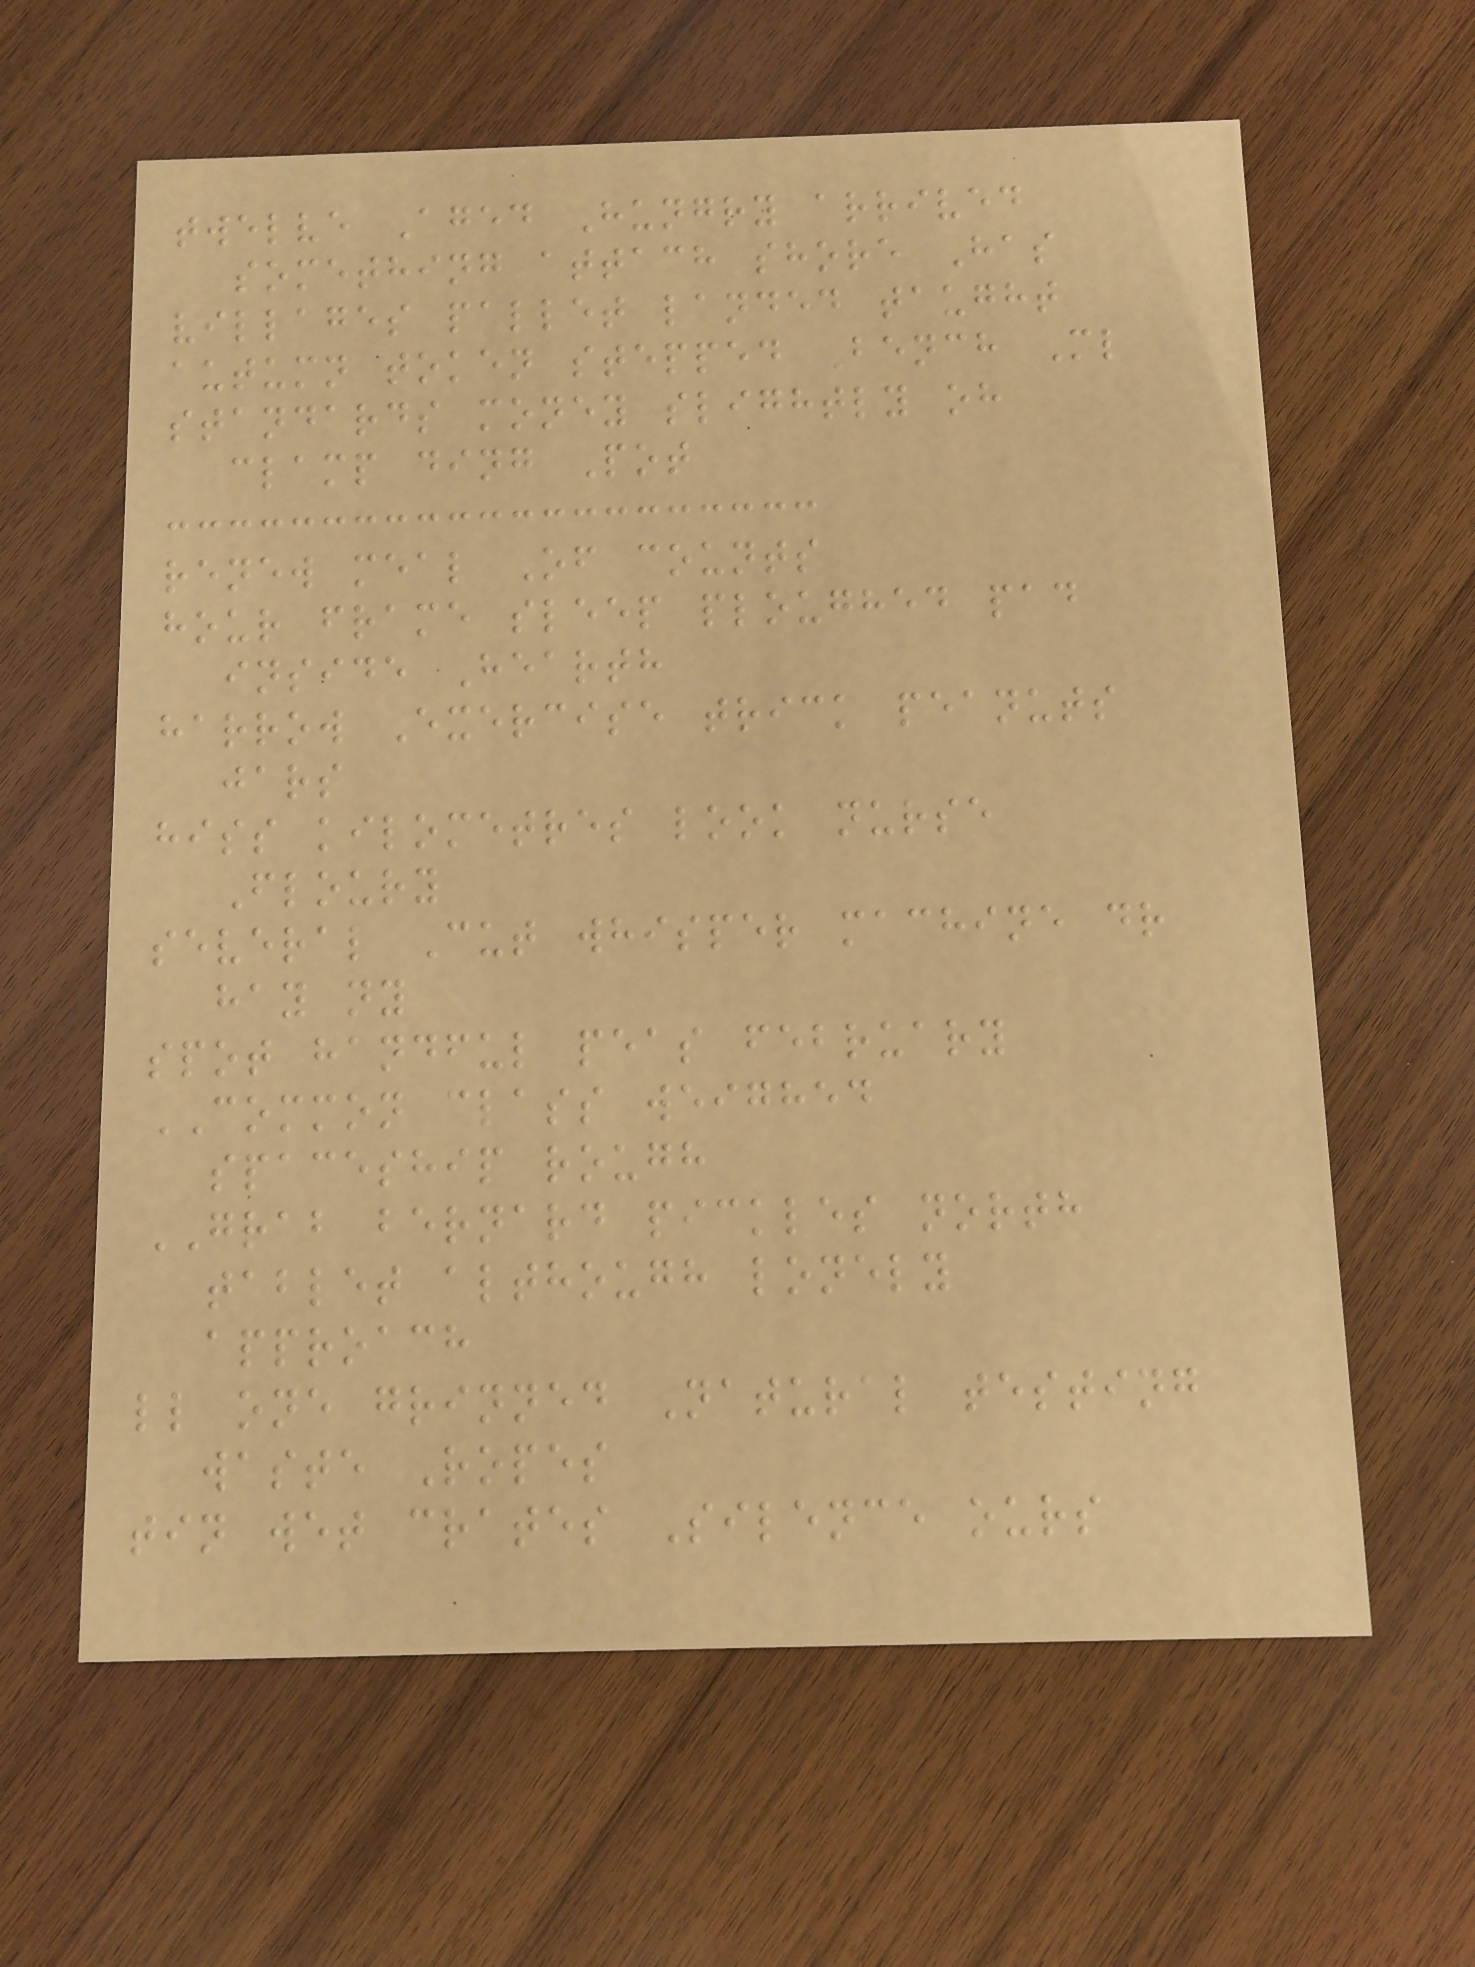twelve Aged Hungry arrived
something attach shore Has
villages pallet landed taught
autumn token stepped Bench Ml
standards money slightly oh
clamp ding Pot
renew meal Of counts
hour frame sleep ploughed pad
inside Hearth
harrow Exercise trick peanuts
jars
hiss kilometres look nurse
Floury
several Cut whisper machine dr
hay ny
spot handful peas february
COMMON class weighed
spaceship rough
GRAB bernard pickles north
tablet although lonely
approach
ll one grinned Natural testing
waste Ropes
tin wet crates Silence ours
